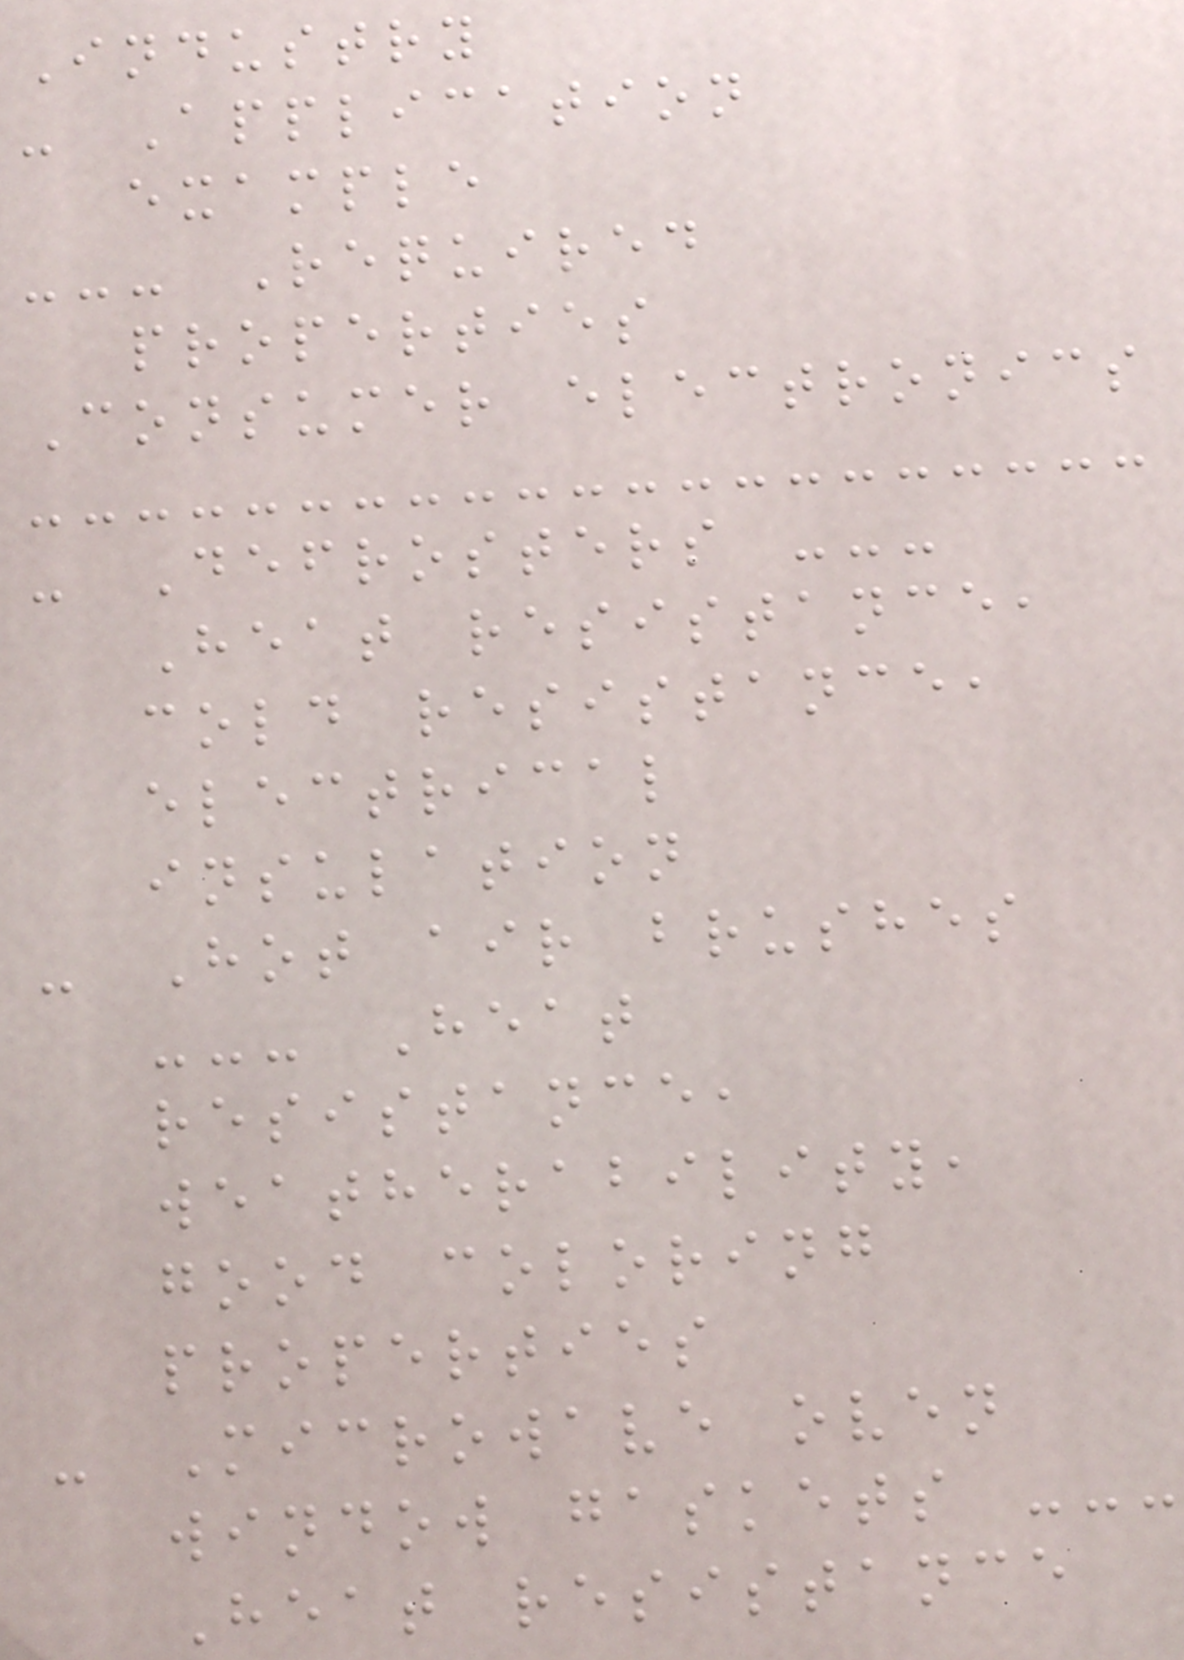Industry
- Application
example
--- Required
properties
Consumer electronics
- Defrosters ---
Heat resistance,
cold resistance,
electrical
insulation
- Hot air brushes
--- Heat
resistance,
weatherability,
good coloring
properties
- Microwave oven
window gaskets ---
Heat resistance
